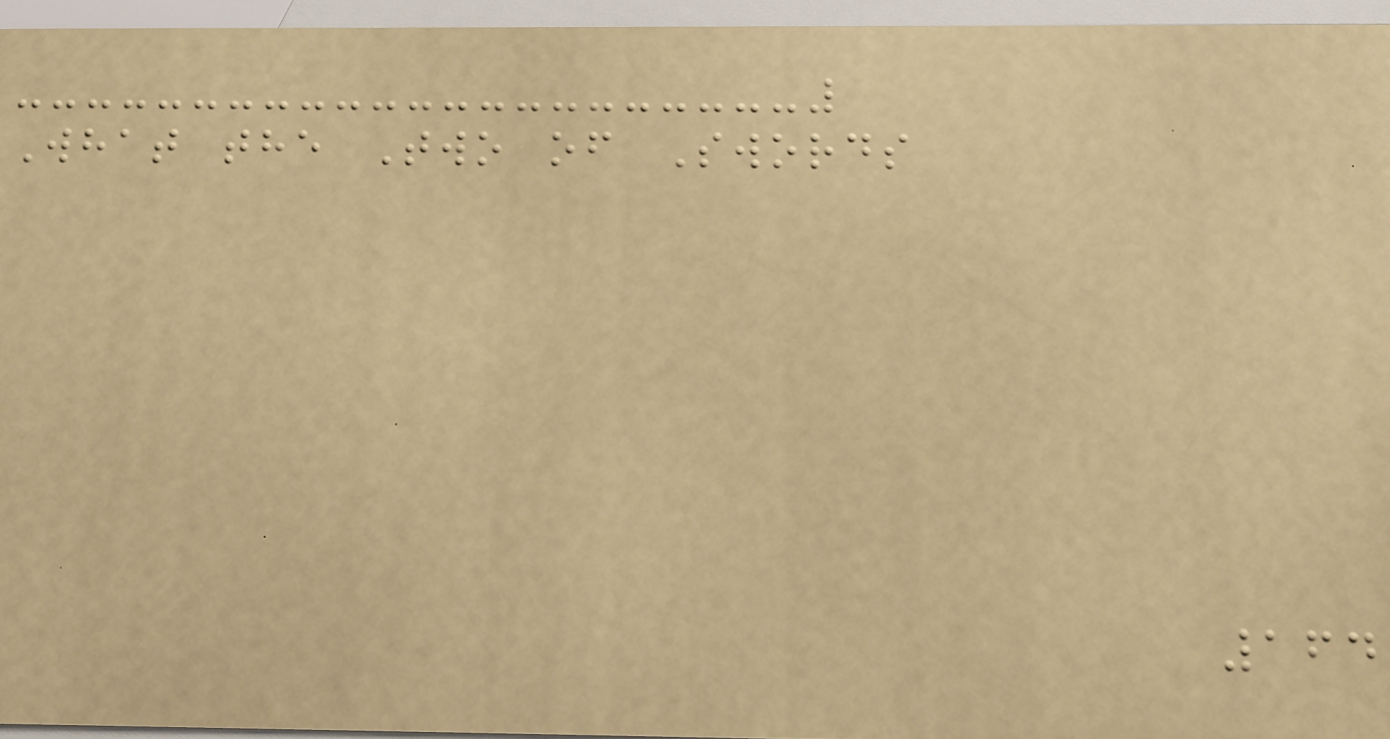What the Two of Swords
164
